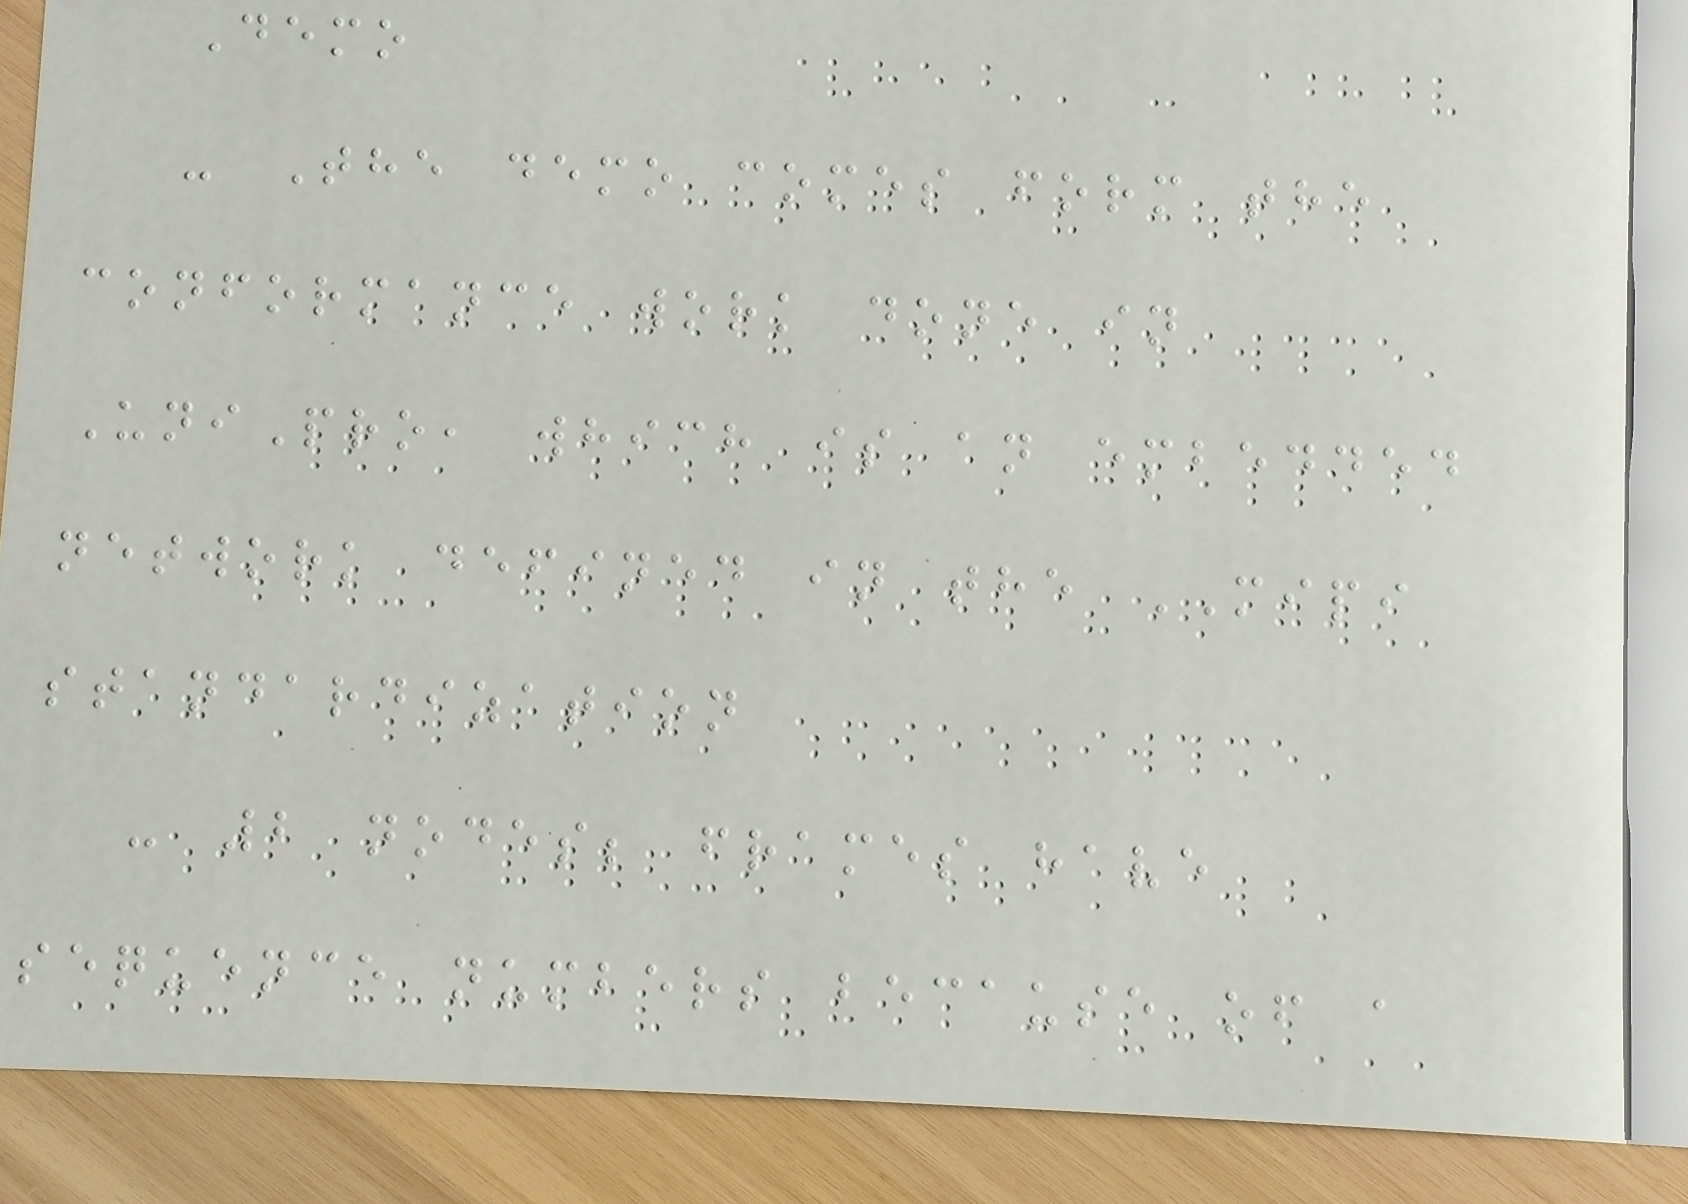Demo
- The demo comes form the
conformance work done in
UniPro, which is an embedded
network defined in the MIPI
standardization
- 2 nodes; frames have
sequence numbers because of a
